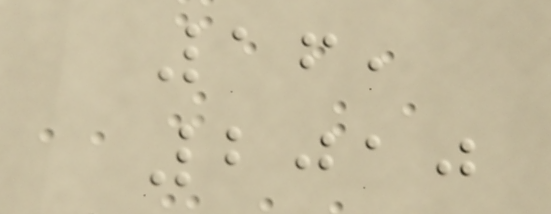16,
2010
